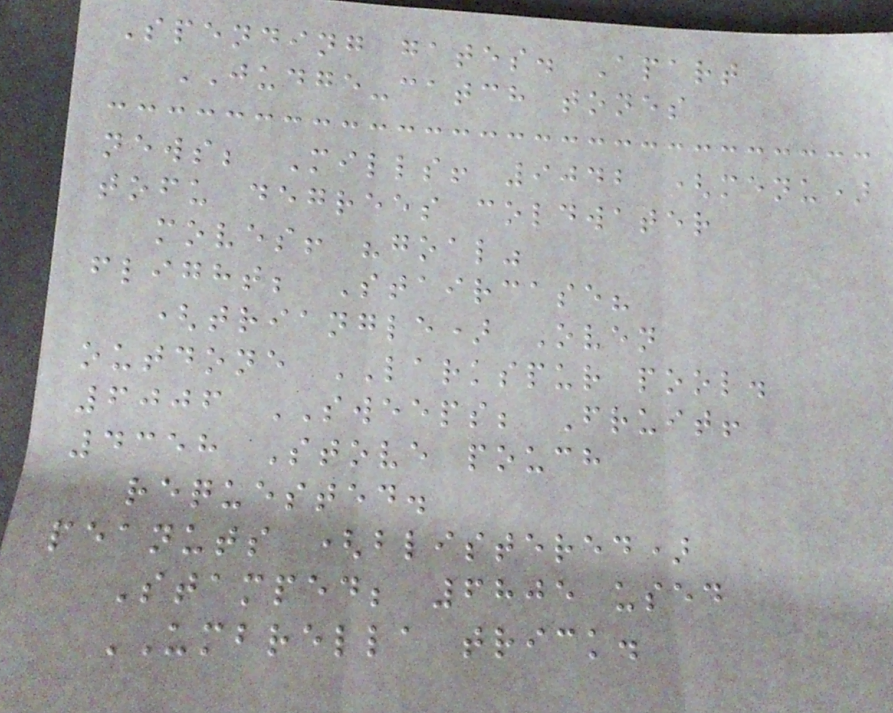Spending gates. Apart
JUDGE-catch tones
news; Mills! 9042 (menu)
tofu degrees coldwater
moves! "goal"
flight; Staircase?
(triangle) Oven
outdone LARKSPUR pool.
6006 SWEEPS; Fruit!
4358 Stove pouch
requested.
peanuts (blistered)
Stamped; 6805 used
UMBRELLA trick.
